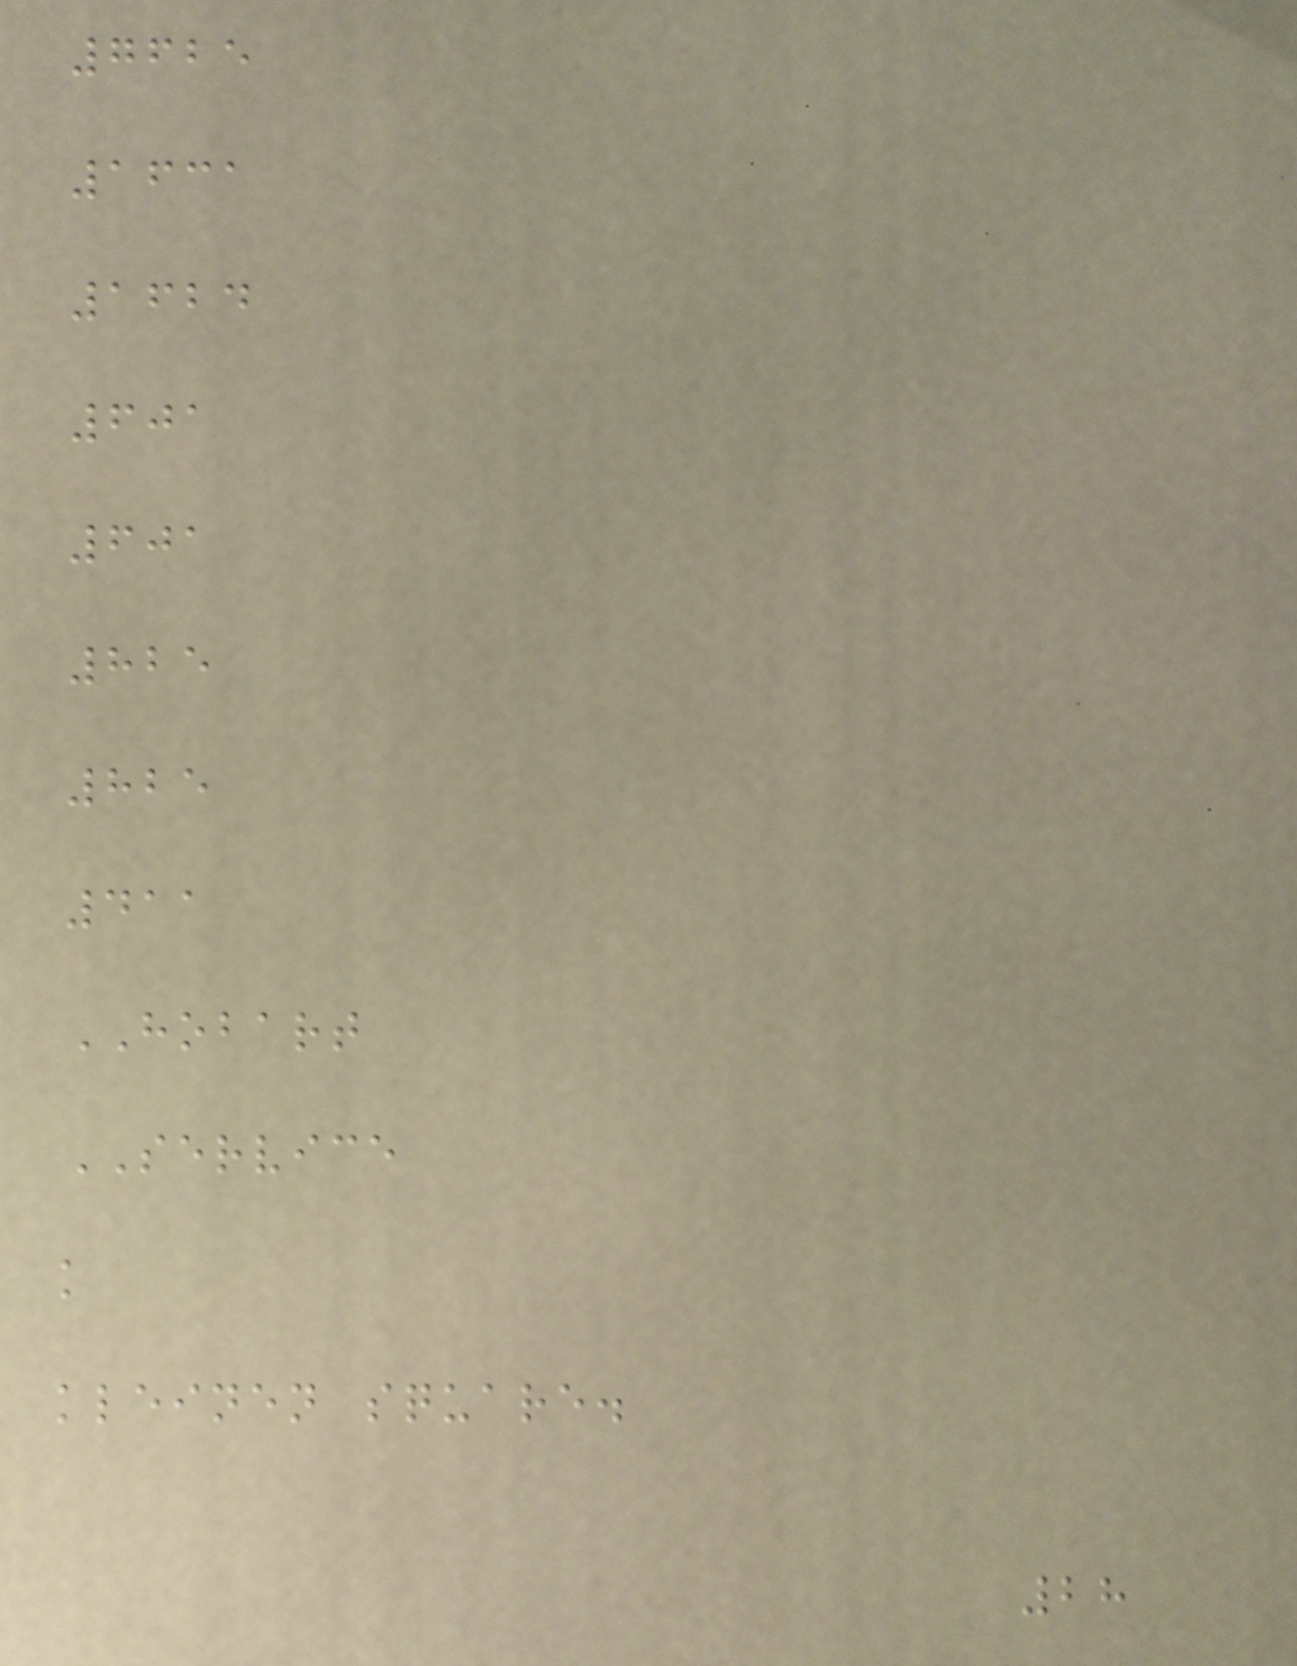7625
1631
1624
601
601
825
825
411
HOBART
SERVICE
k
kleinen square.
28
